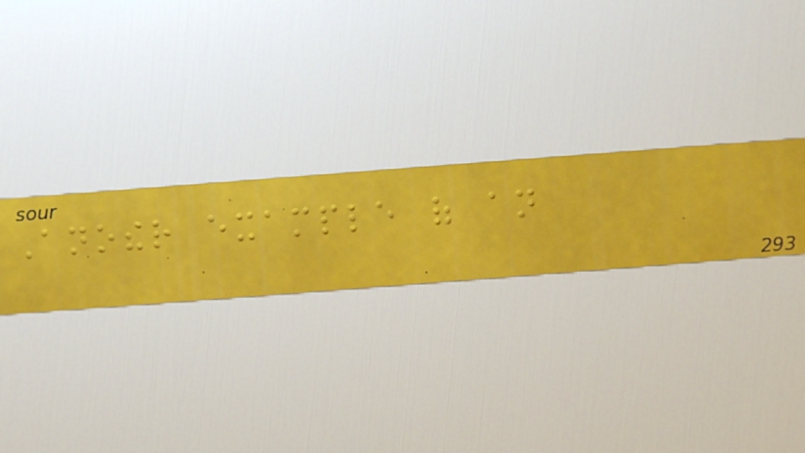Another example of an
